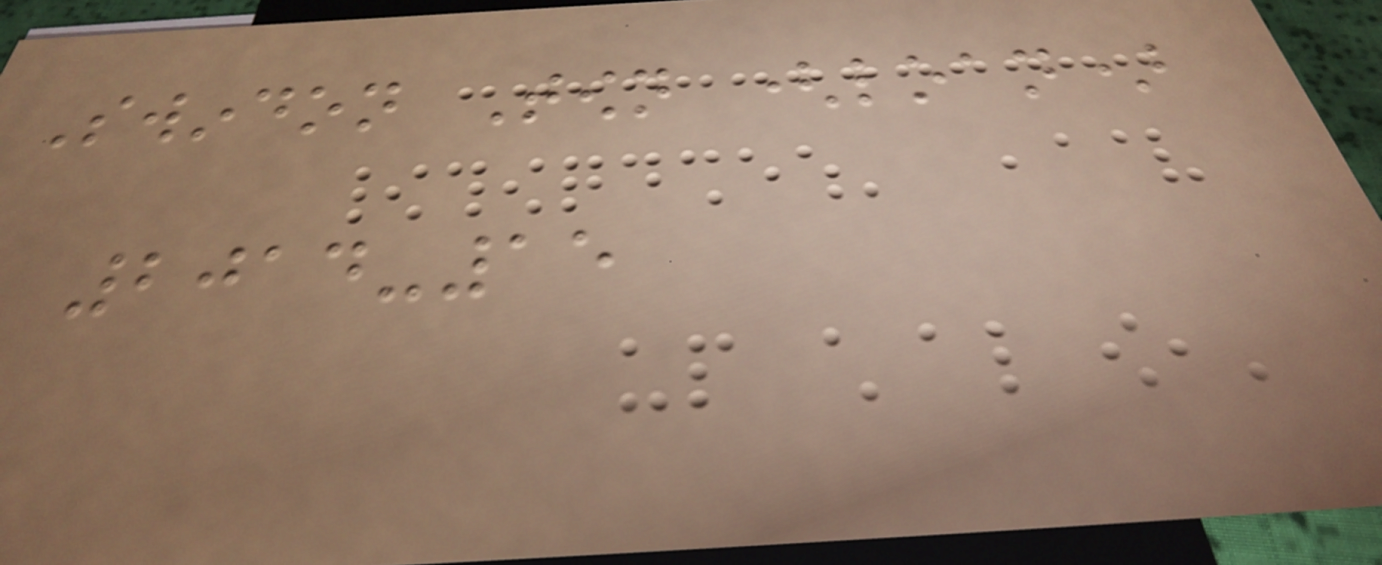Swindon Town (loan)
2014-15
